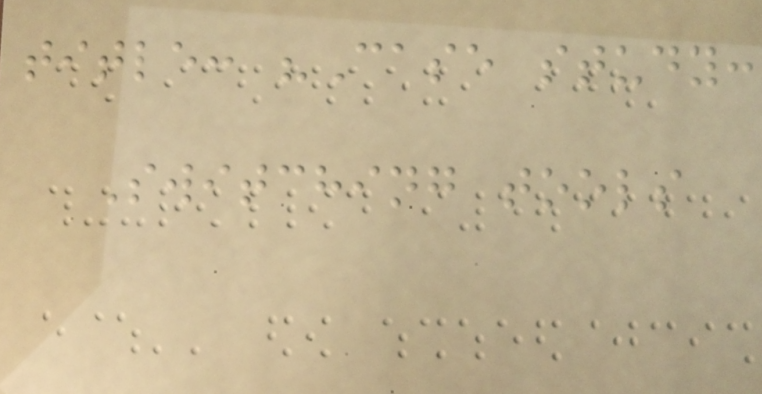title: "Case study:
Switching tools
